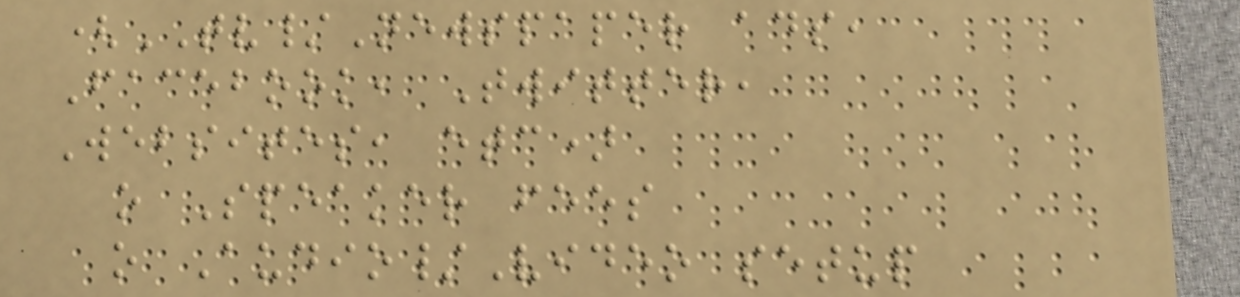(TV/Newspaper ads,
Facebook, Twitter,
Websites, etc)
o Speaker fees
o Audio/Video setup
